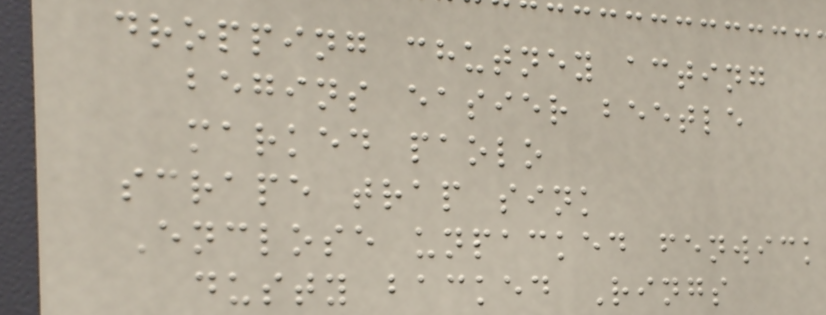dropping chutney acting
begins easier beetle
marked paolo
scrape trap sink
Enclose unpacked fenwick
dusty backed Rings
